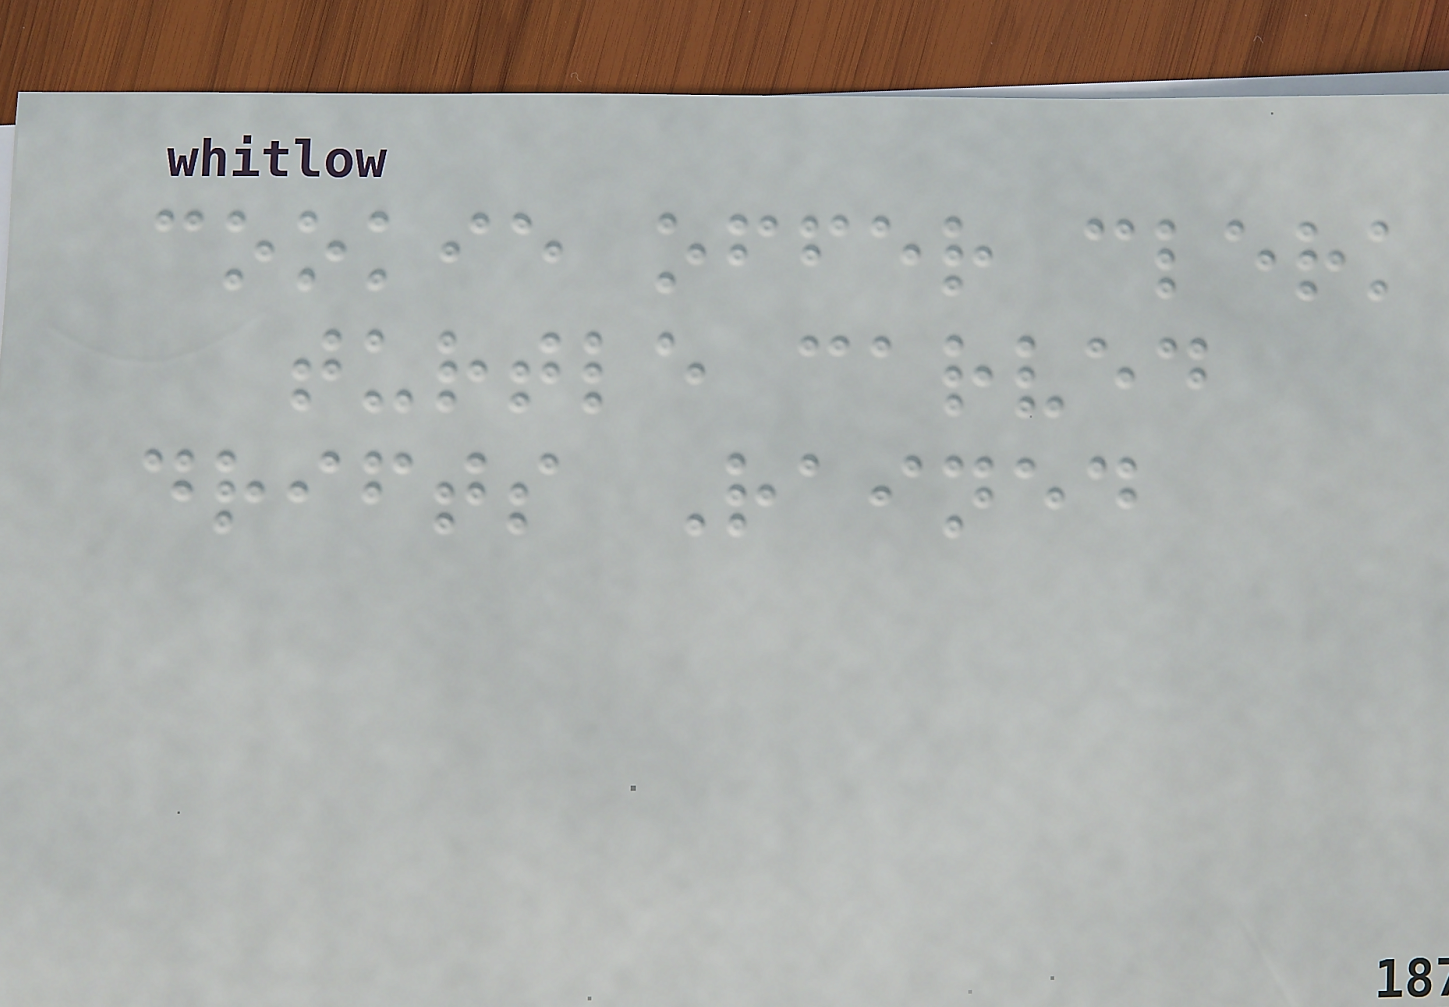cookie offer clerk
turtle carved
drifts Rained
